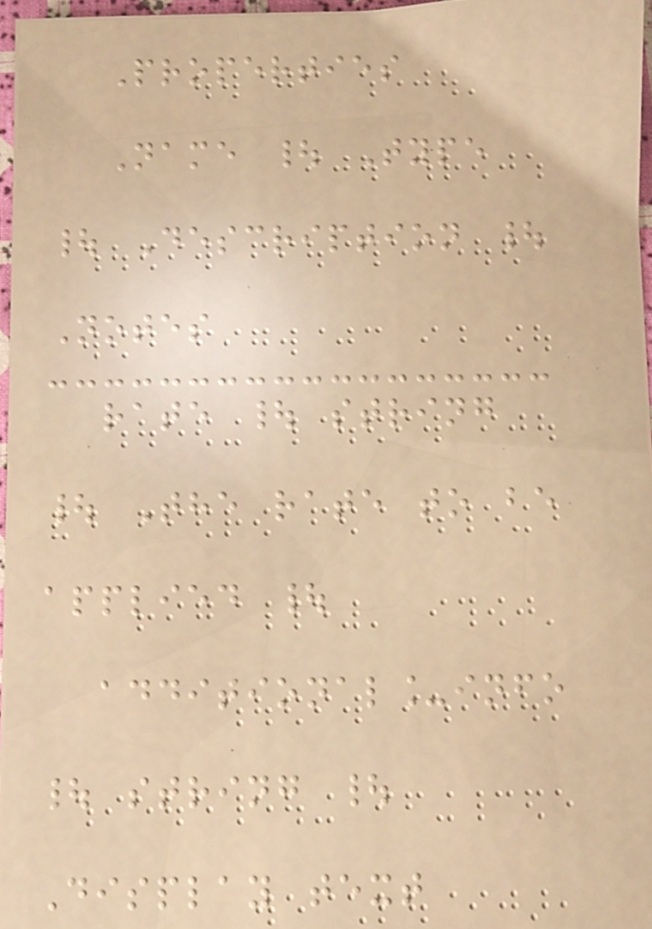Properties
Name | Type
| Description |
Notes
rate | string
| The rate to be
applied |
additional_info
| string |
Display text
